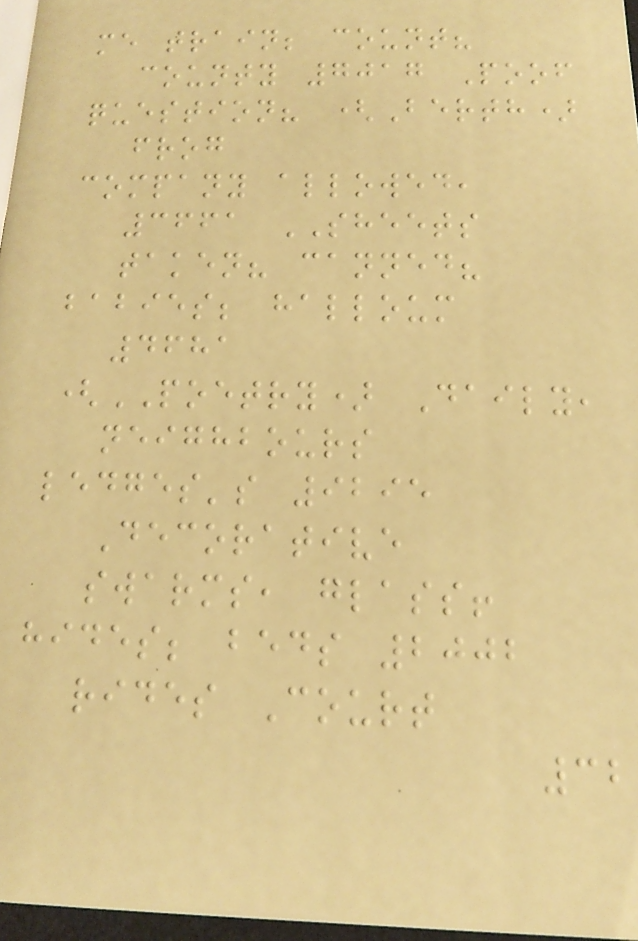me train; count?
county 7017 Poof
question? (Berth)
frog
company allowed,
3661 SHEETS
taken? canned?
babies; halloum
4681
(POETRY) Daily,
neighbours
ledges's 9295
Decorative
swarms, glass!
hides; beds 2002
rides Court
32
